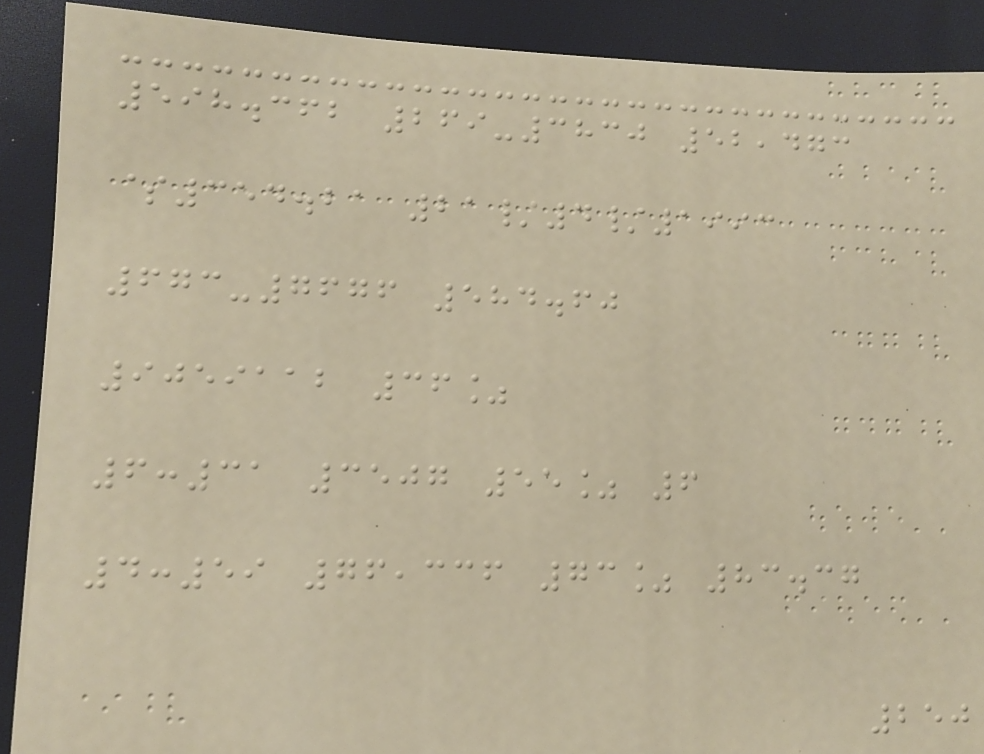598.362 269-3830 52,473
$354.21 21/4/1993
673-7676 584.60
9059112 36%
6:31 3507 55% 6
4:59 76,336 73% 83.37
250
